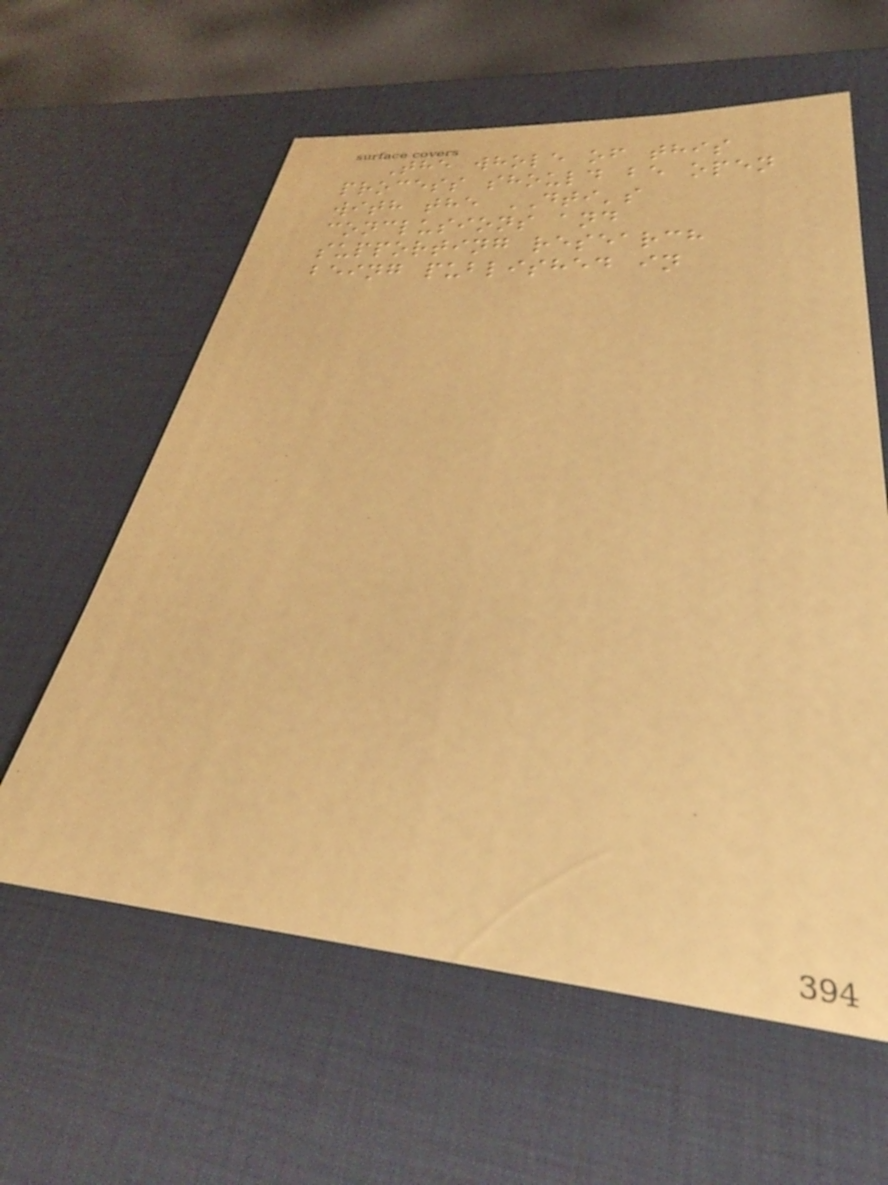The whole of this
process should be open
with the DTI's
conclusions and
supporting research
being published in
